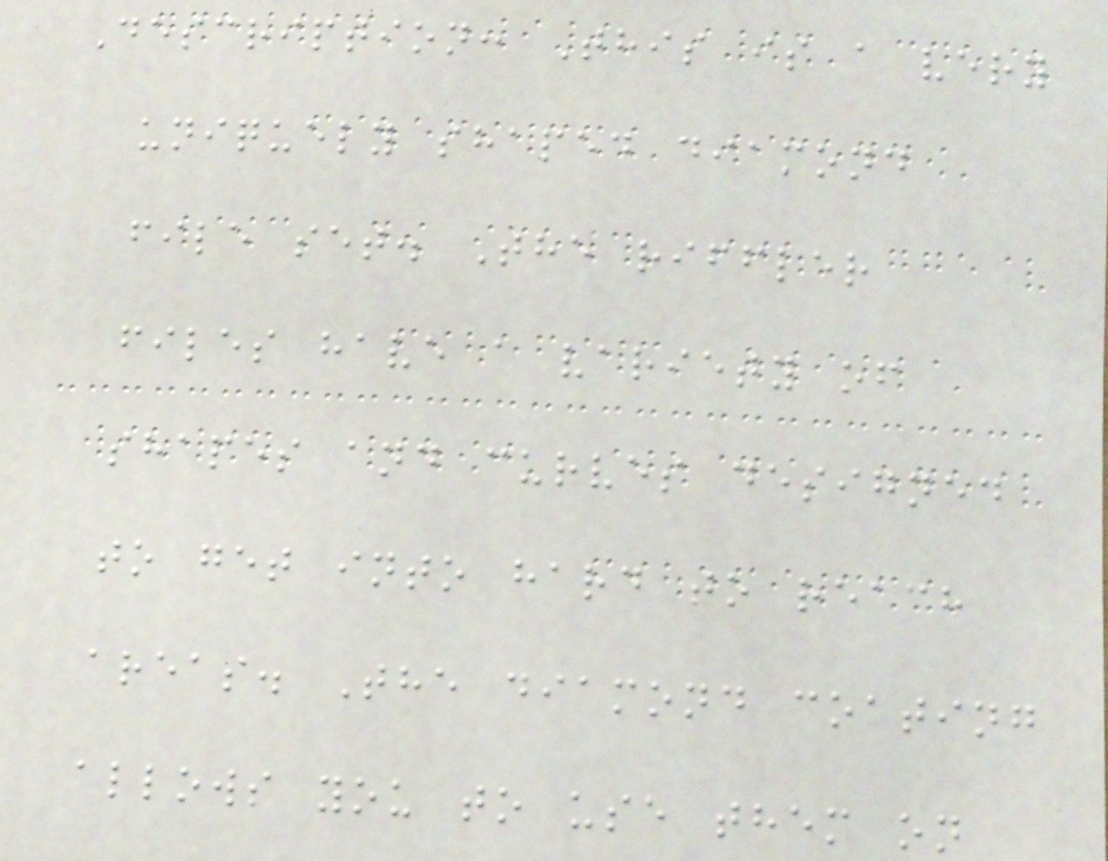Description: This is a very
uniquely shaped diamond
file set. The riffler
files have a variety of
shapes and curves designed
to get into hard to reach
areas. The diamond coating
allows you to use them on
